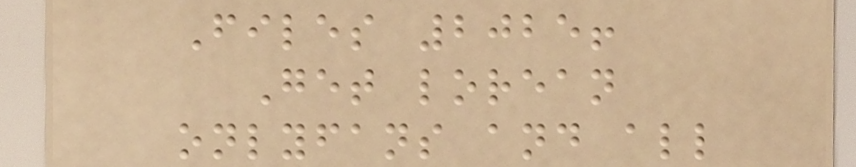Files 2025!
Get lorean
onlyfans and all
